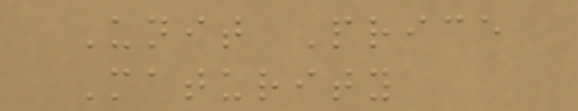Unit Price
Maturity
